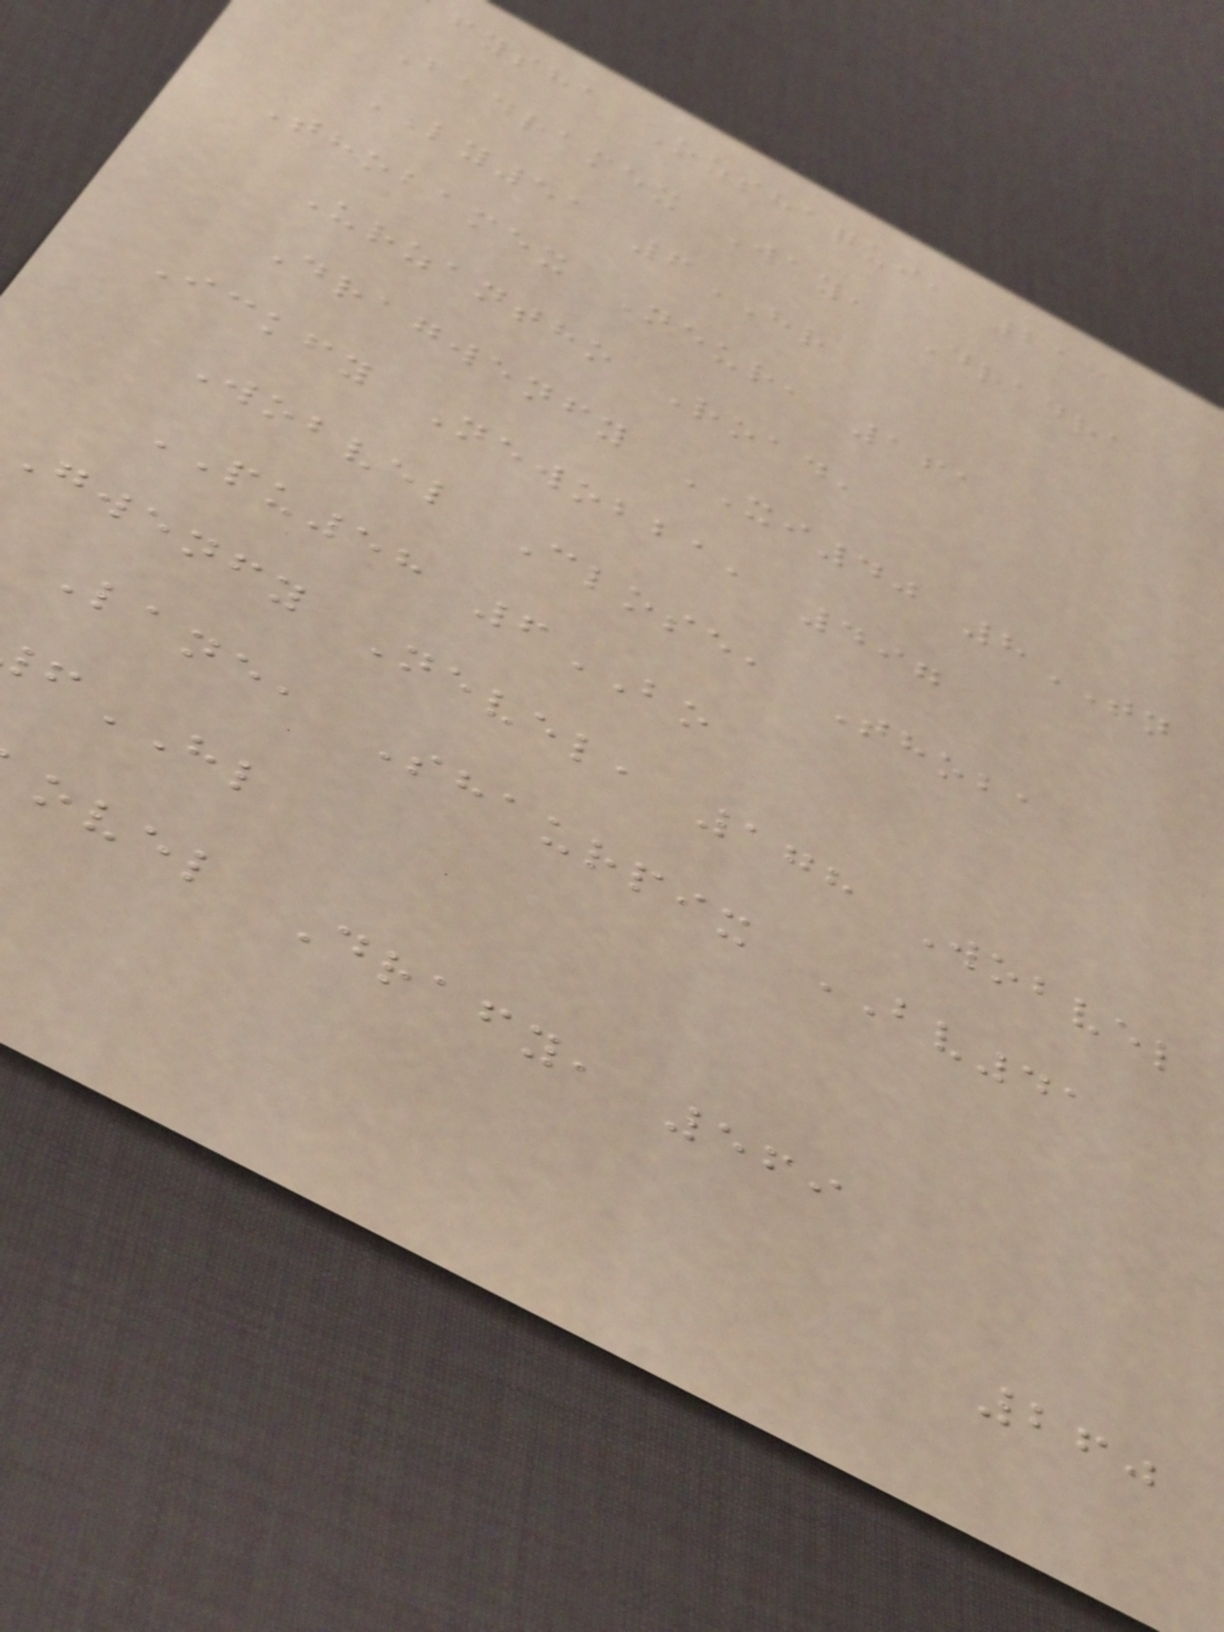fysha Ozshaqui, 213
Badramex Way, Dradra
LY51 6HR
Thobamex Neur, 161
Urzantho Road,
Dragwenfy XI40 8TN
Ickfy Newobba, 497
Wobvel Close, Thoba
PU58 6BO
Gwenfy Nevel, 178 Wobvel
Lane, Shaurpix BV41
HL
ovel Drafy, 569
260
